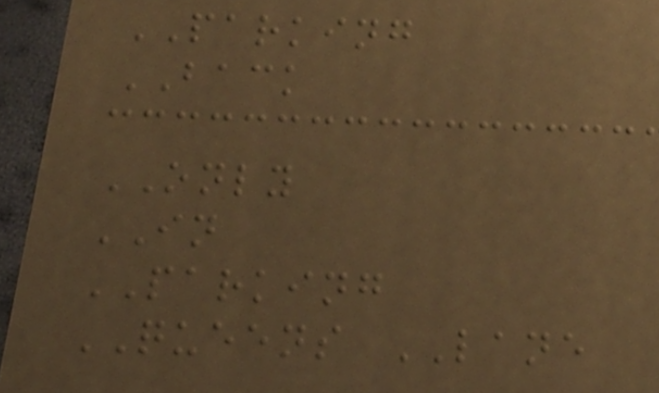PARKING
BACK
ONLY
IN
PARKING
QUEENS LANE
